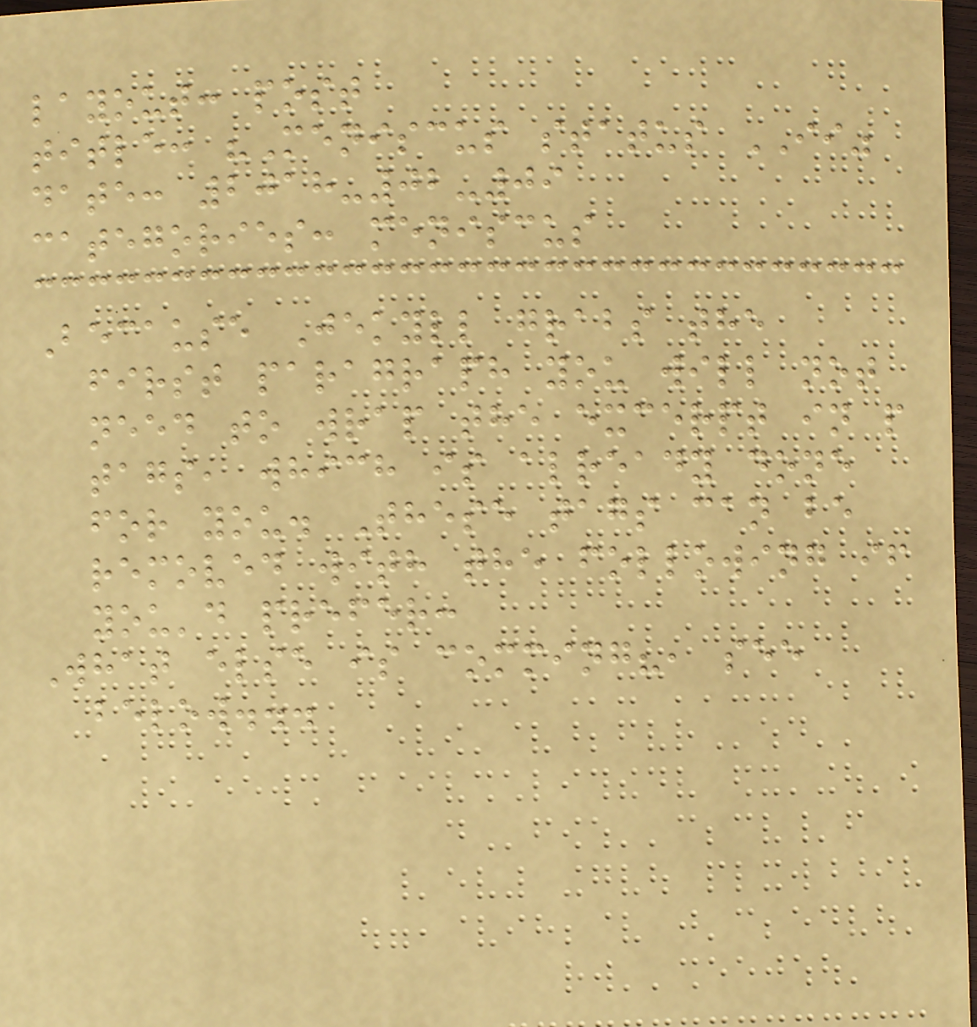layout: post
title: "Meniscus status II"
date: 2018-02-09
categories: meniscus
Because Jekyll grabs the
first paragraph you will not
need to wrap the excerpt in p
tags, which is already done
for you. These tags can be
removed with the following if
you'd prefer:
What else is comming?, see
below...
